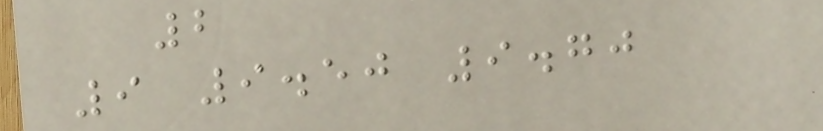2
9 9.50 9.70
